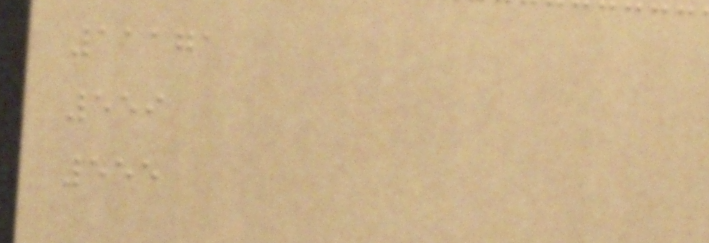11171
559
555
